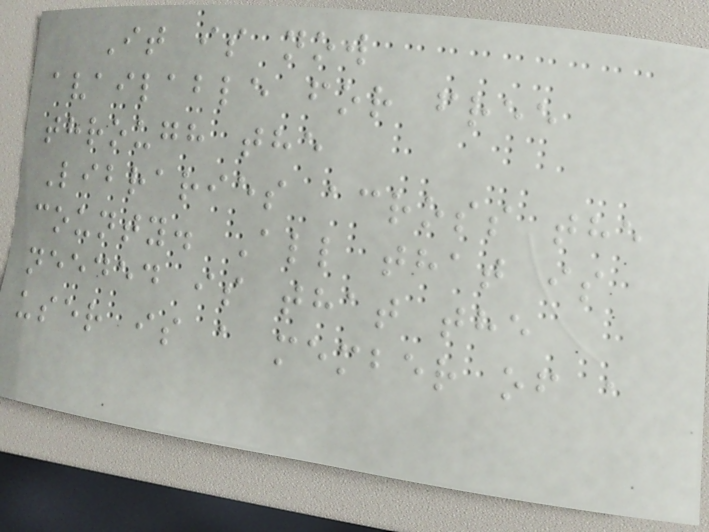It is now
available for free
through the
Libraries across the
county. All that is
needed is that the
user is a member of a
